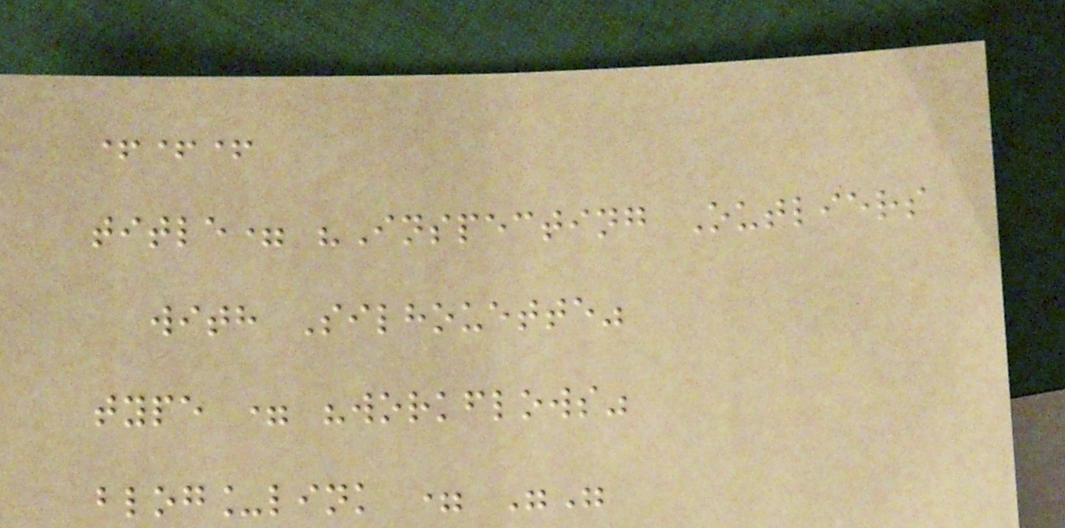+++
title= "Inspecting Outliers
with Silhouette"
type = "workflows"
blog_link = ""
